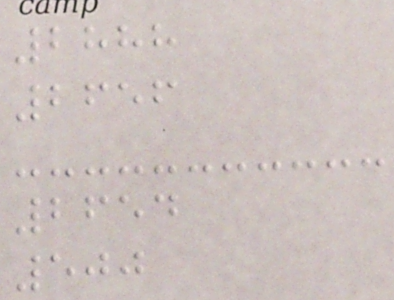2888
2656
2654
500
